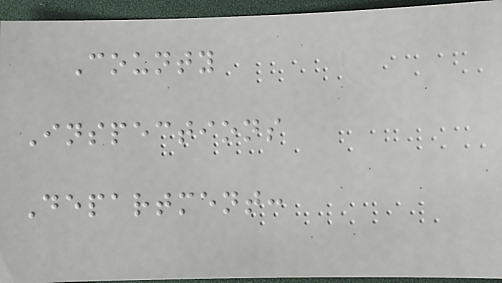County
Inspections
Department:
